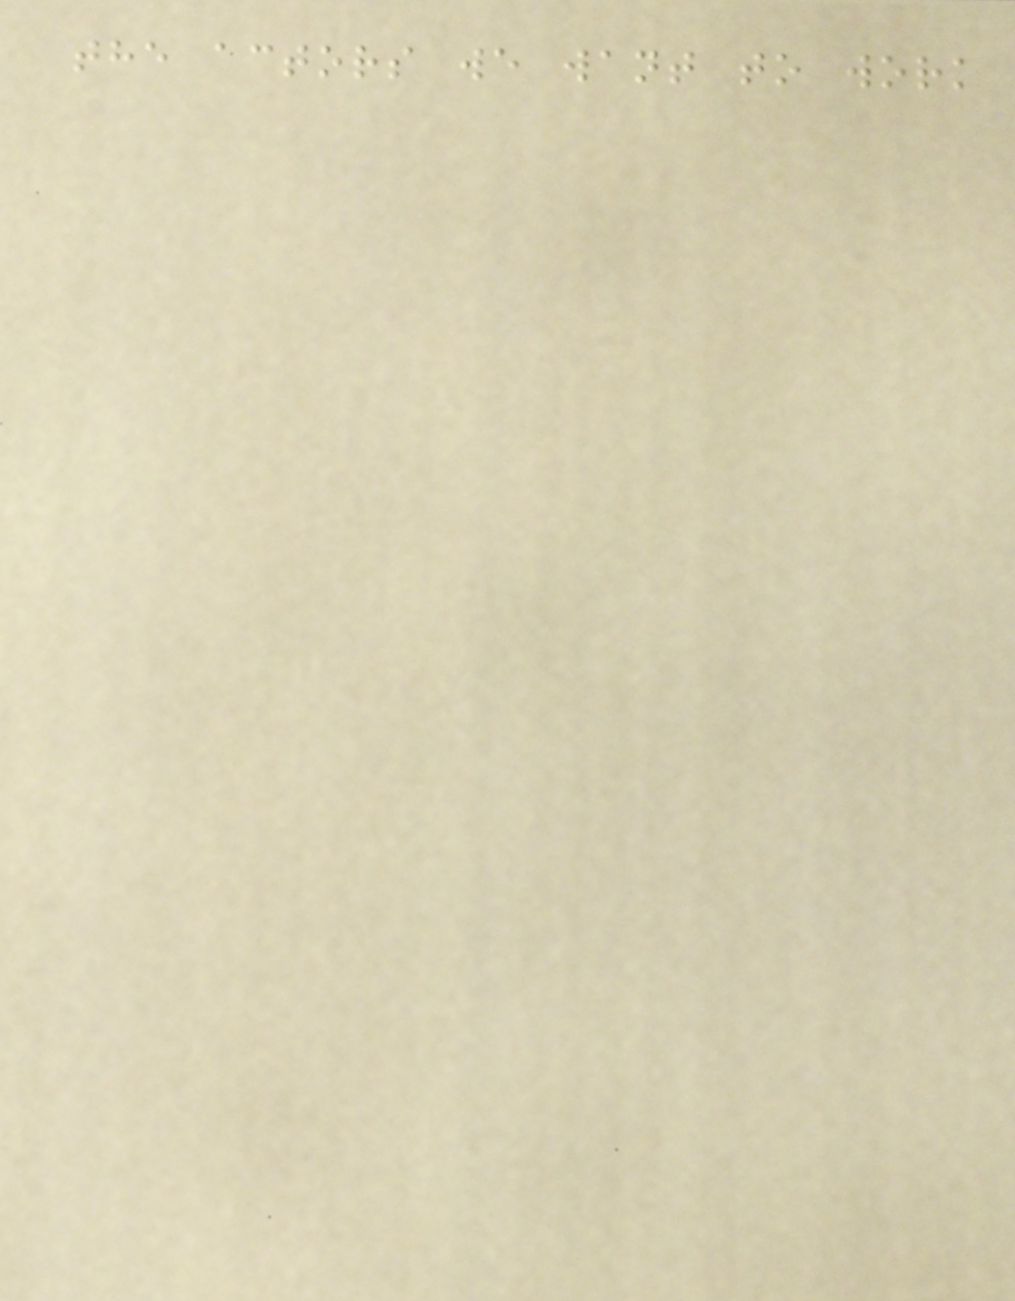the actors we want to work
